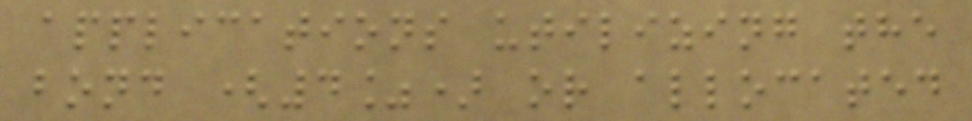applications utilizing the
bond (4%) or allocated
